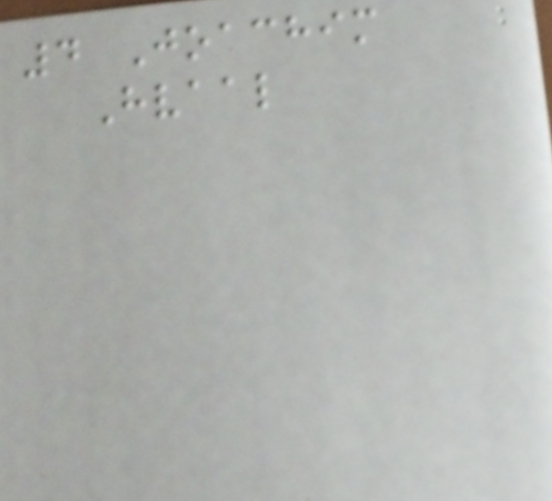4 Joachim
Hvaal
